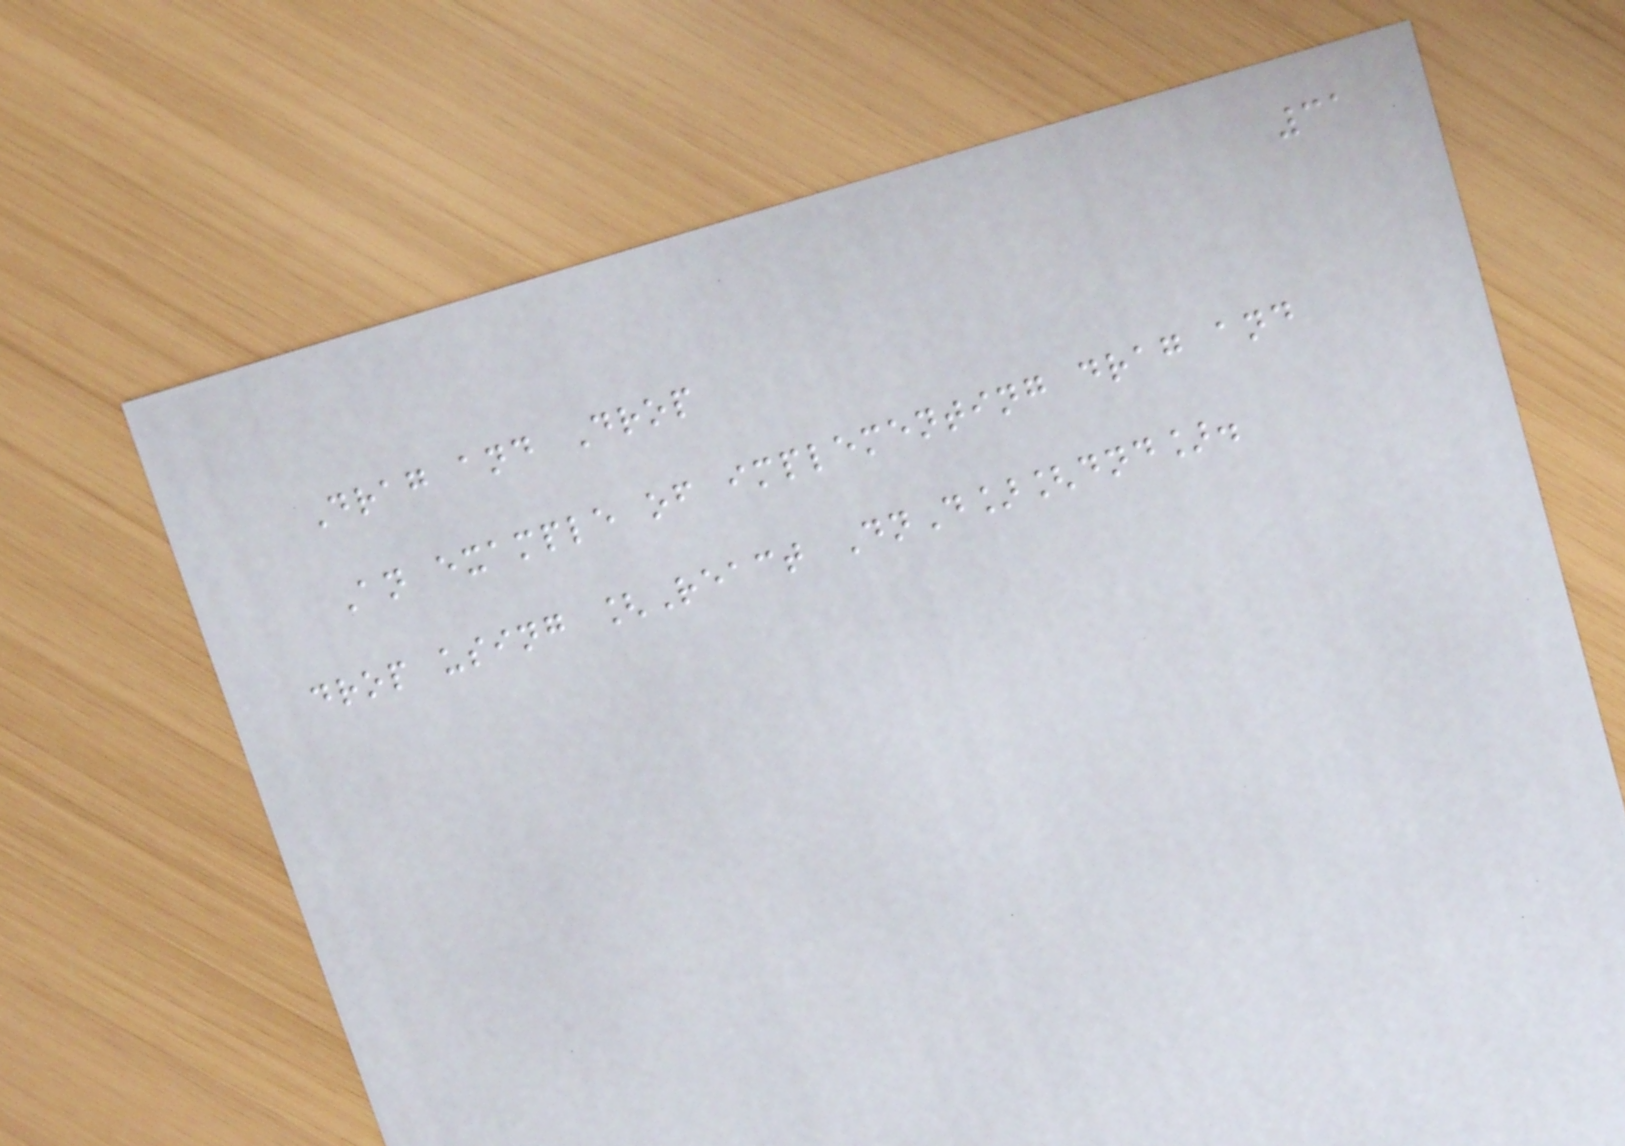31
Drag and Drop
An example of implementing drag and
drop using [React DnD][dnd].
